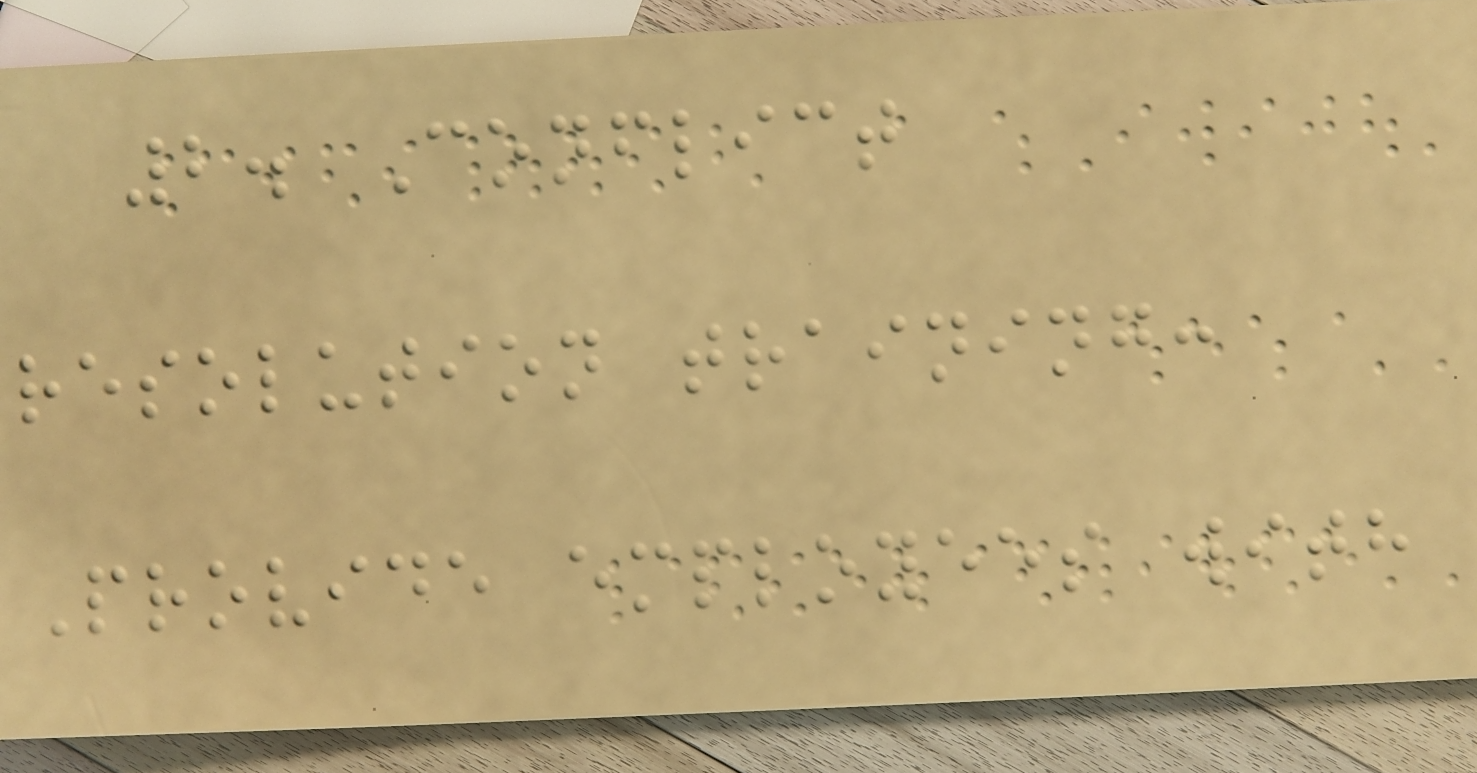2. Conflict
resolution training:
Provide employees with
